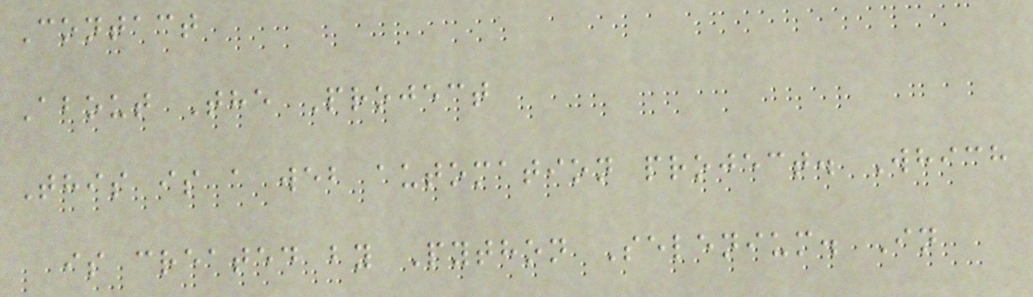Contact
About The Project
This is a web automation project. Which
is created by Python Selenium. In
